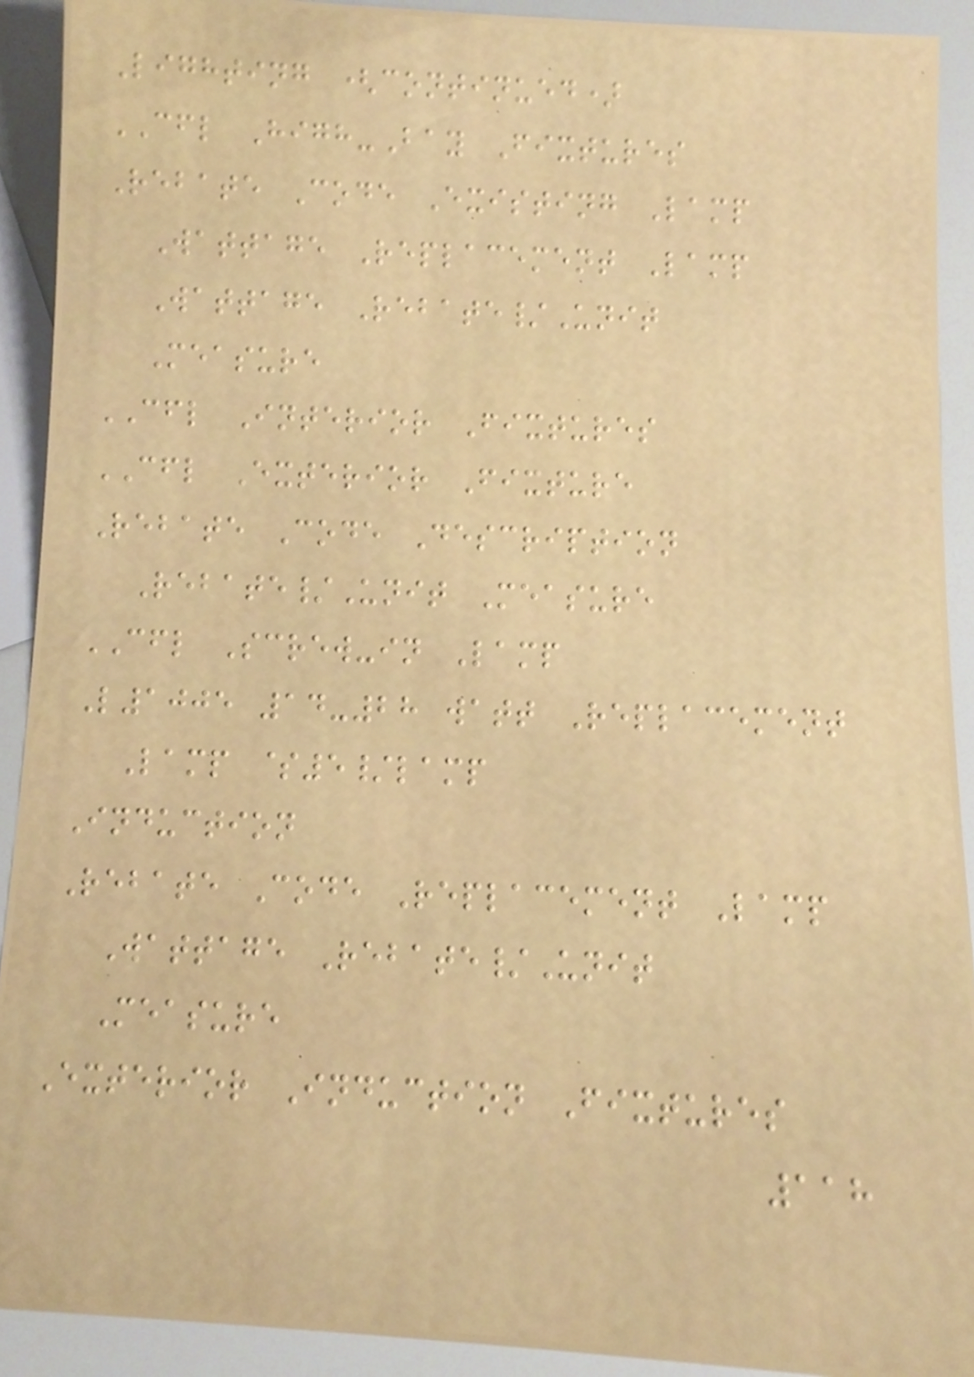Lighting (continued)
CFL High-Bay Fixtures
Rebate Code Existing Lamp
Wattage Replacement Lamp
Wattage Rebate/Unit
Measure
CFL Interior Fixtures
CFL Exterior Fixture
Rebate Code Description
Rebate/Unit Measure
CFL Screw-in Lamp
L1005 14-28 watt Replacement
Lamp $5/lamp
Induction
Rebate Code Replacement Lamp
Wattage Rebate/Unit
Measure
Exterior Induction Fixtures
118
